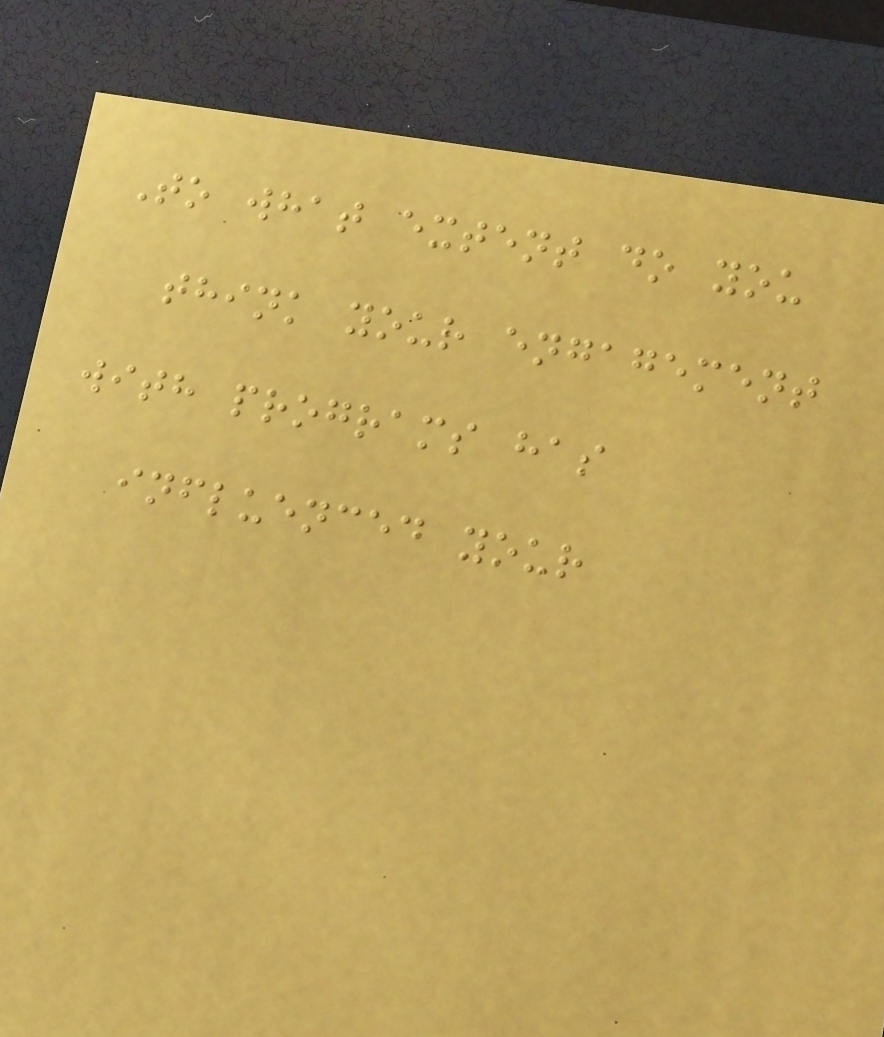To what extent do you
think your engagement
with programs has
influenced your
